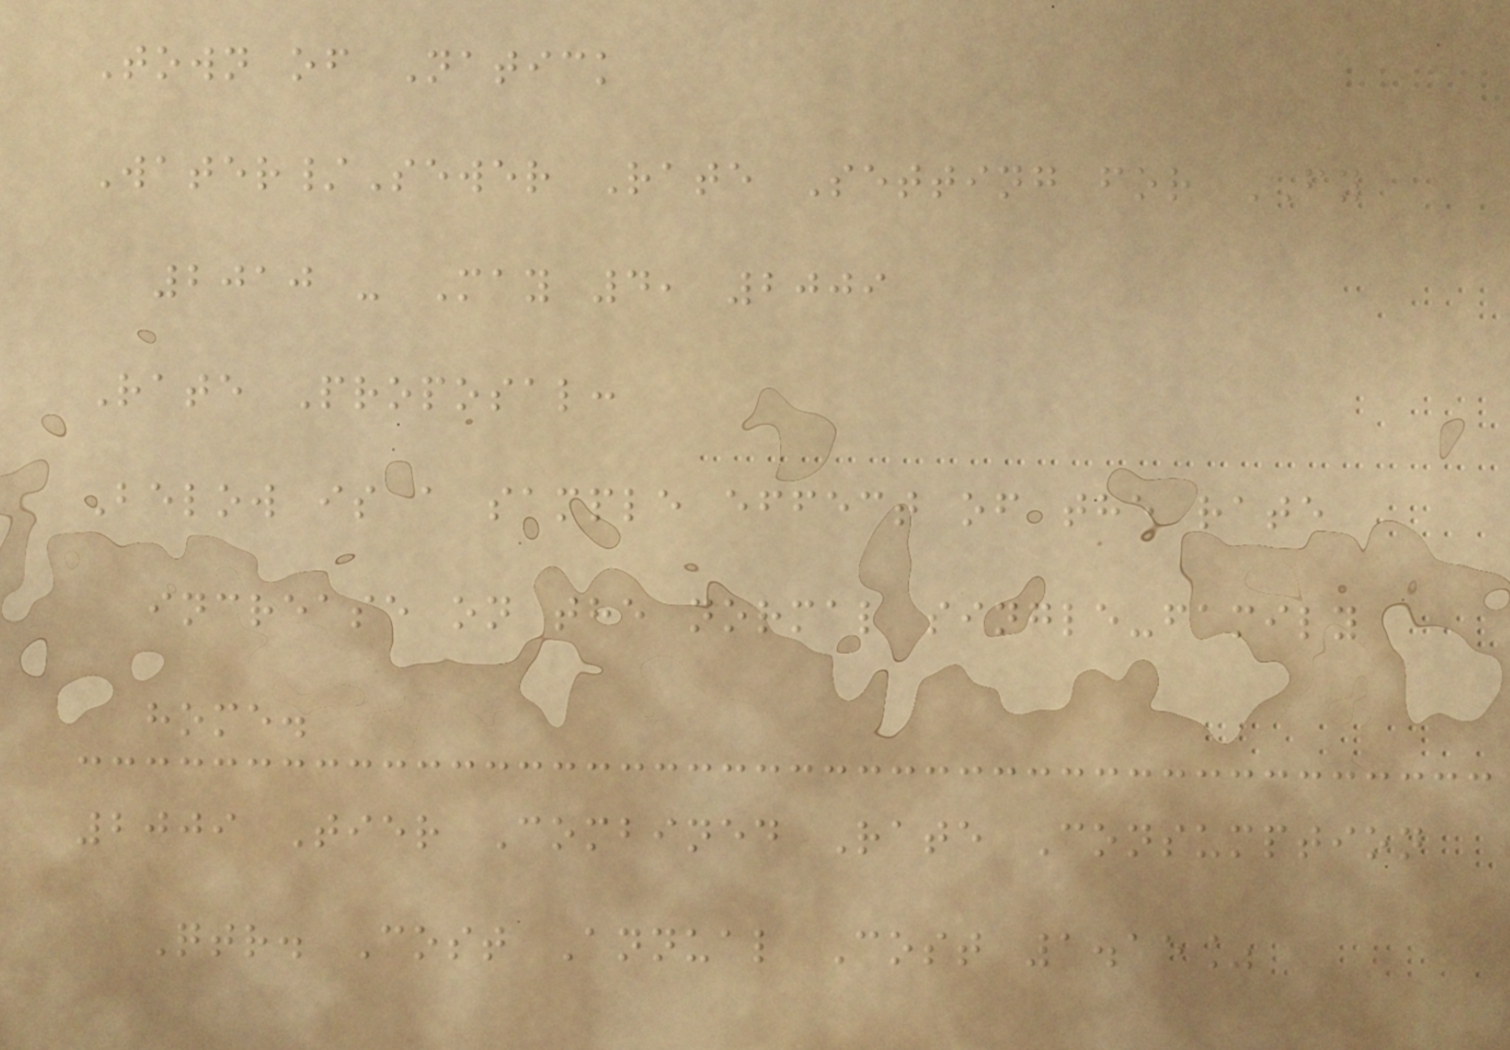Town of Natick
Water/Sewer Rate Setting for FY
2010 - May 4, 2009
Rate Proposal:
Below is a sample effect of the rate
increase on the normal single-family
home.
2009 Tier Combined Rate Consumption
Qtr. Cost Annual Cost 1.15%
